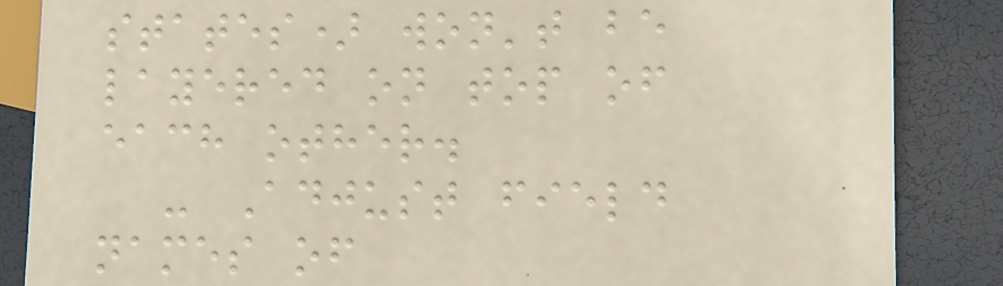states) won't be
layered on top of
each other.
- Adjust field
names of
